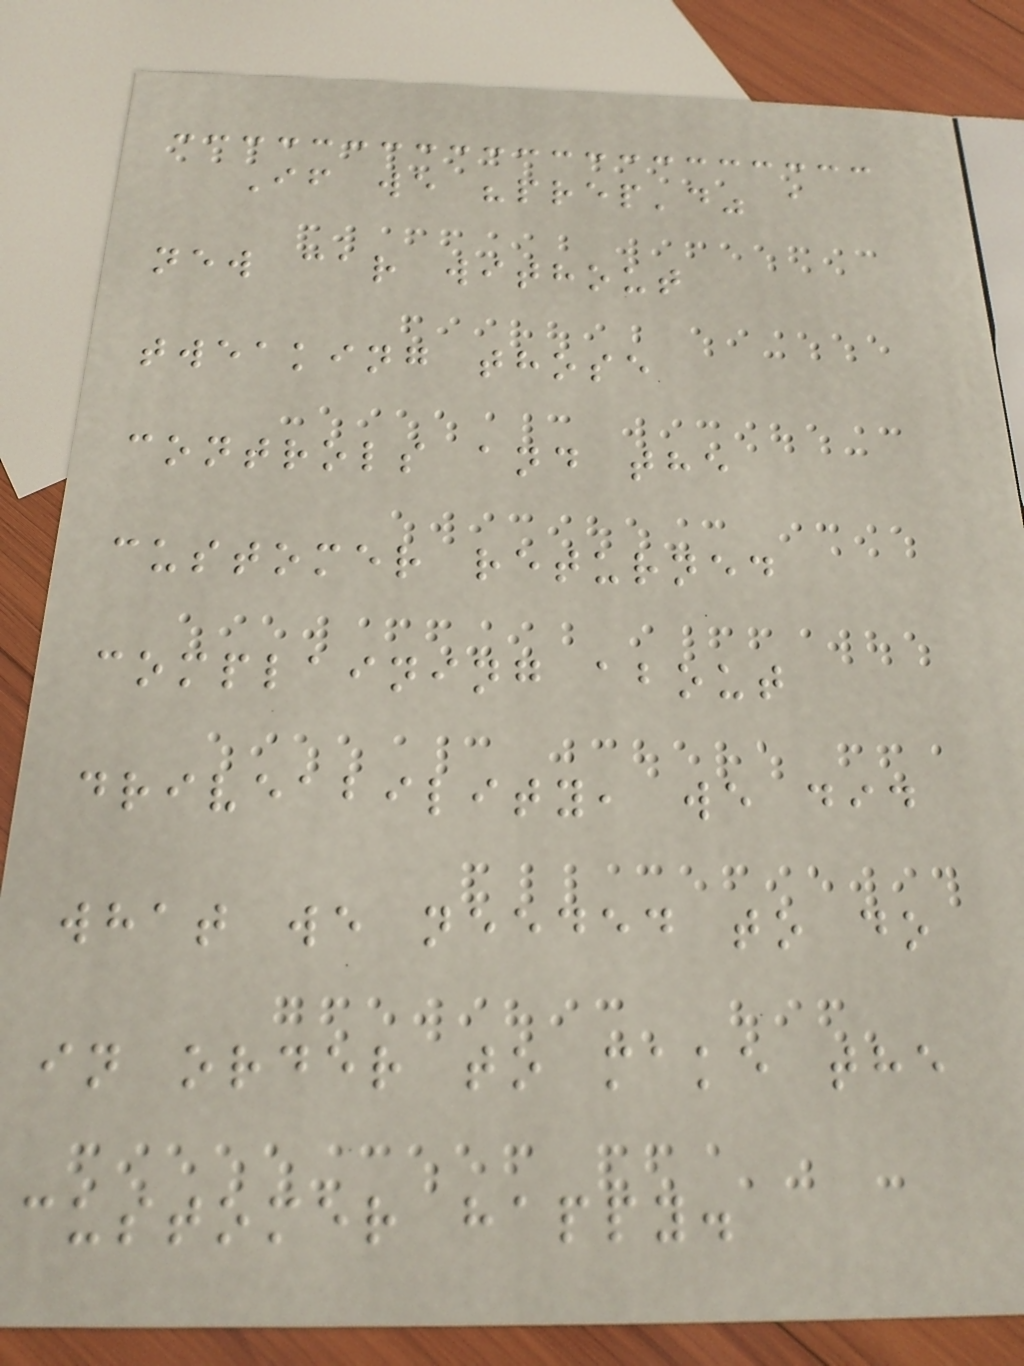If we "prep'd" a
new car without
tweaking those
controls and the
customer returned
complaining about
driveability, we did
what we needed to do
in order to make the
customer happy.
